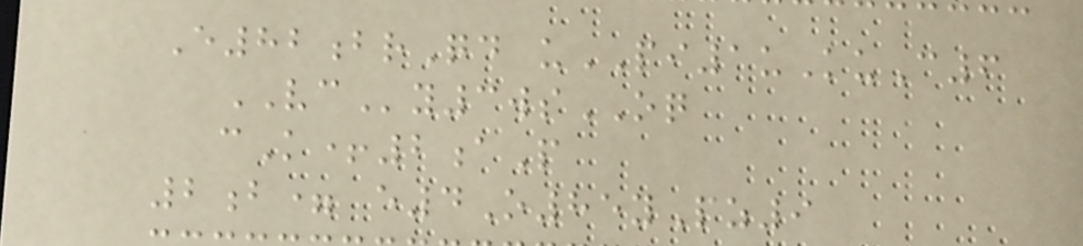E82brQd uPI1uKuC6
VCy3wsOQ
cK+2aP
2b= e4O85yPz9
